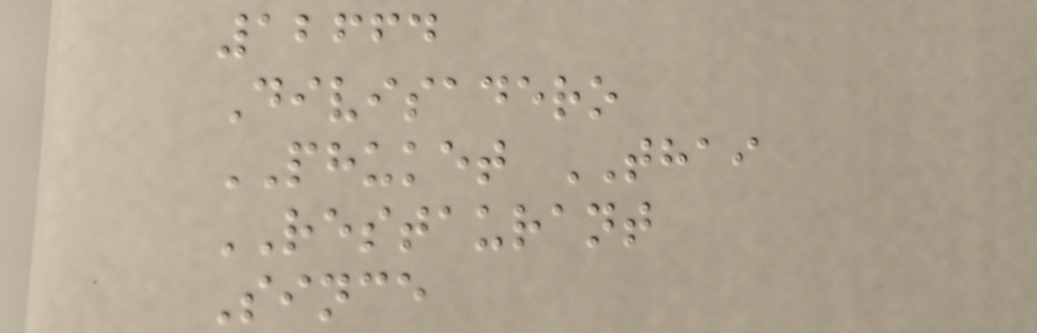12664
Divisadero
PHUKET THAI
RESTAURANT
Since
